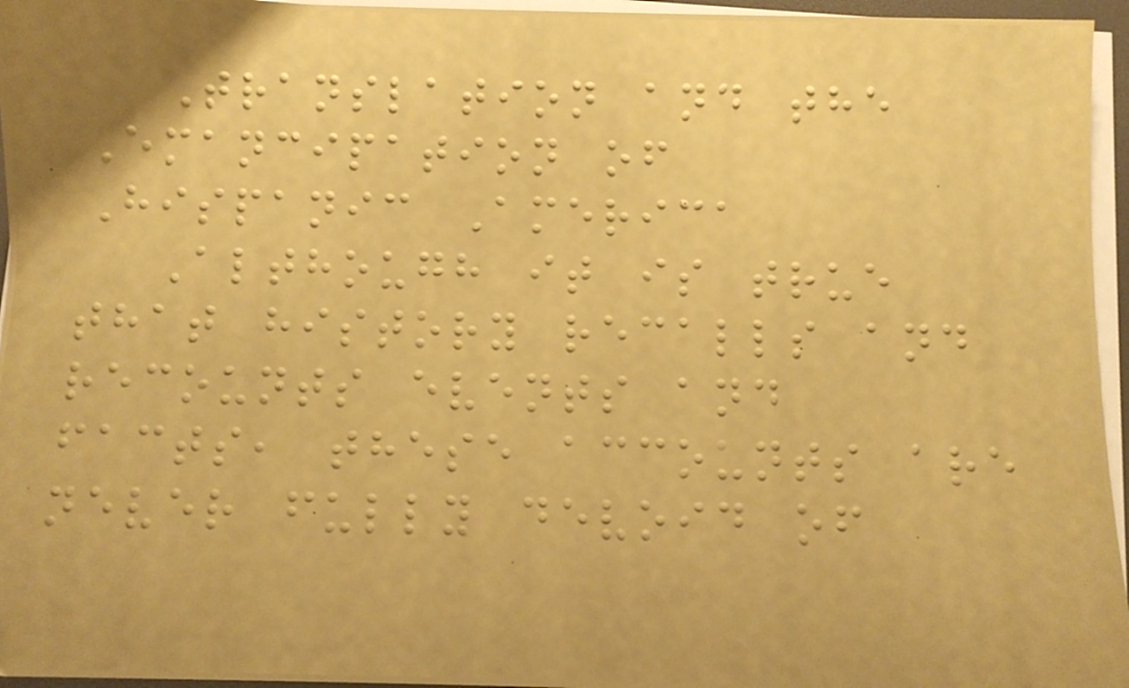Translation and the
Emancipation of
Hispanic America
Although it is true
that history recalls and
recounts events and
facts, these accounts are
never fully devoid of
